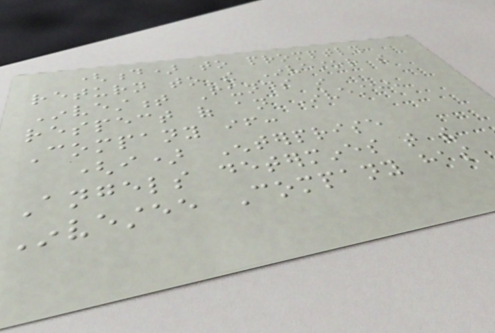(d) to promptly
return to the Investor the
Investment Funds in
respect of an Investee
Company if:
(i) Enterprise
Angels determines that the
Investee Company has
